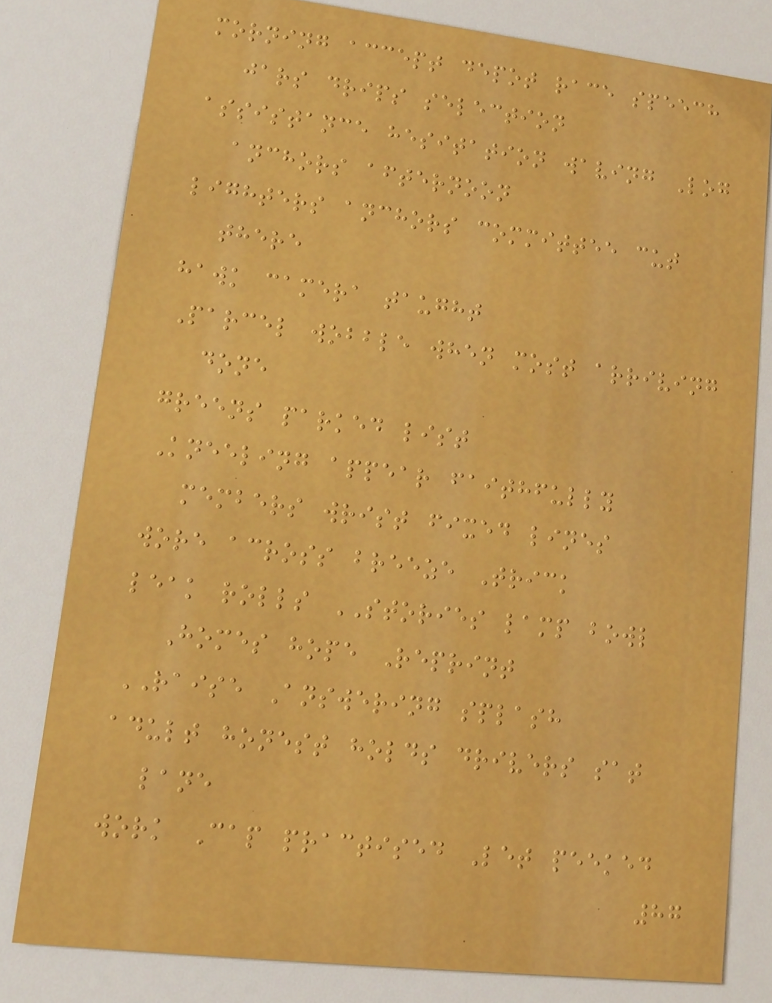morning accept depot race speech
jars drips selection
assistance hesitation waving Log
anchors afternoon
lighters anchors committee cut
there
hawk camera taught
Parcel wobble when most arriving
done
greens parked list
Kneeling appear faithfully
members wrist fixed lines
wore across breeze Trick
leak rolls STORIES lamp bowl
Homes hope Reprint
RAISE Answering splash
adult honest holds drivers sat
lane
work Cap practised Let peeked
87
